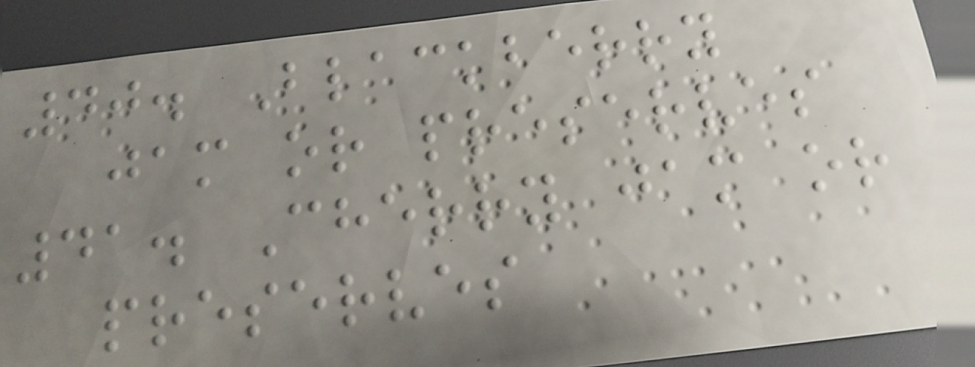40. Blackberry
jam or preserves
41. Cherry jam or
preserves
